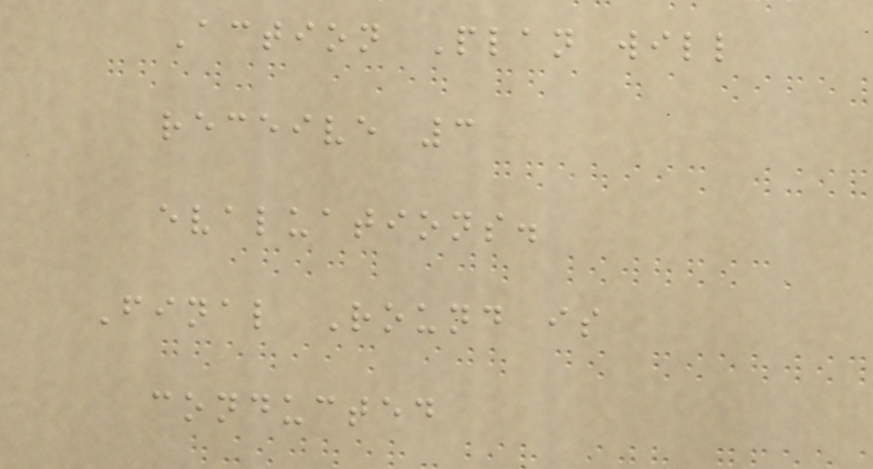Action Plan will
receive 3
evaluations.
Final Round is
conducted
